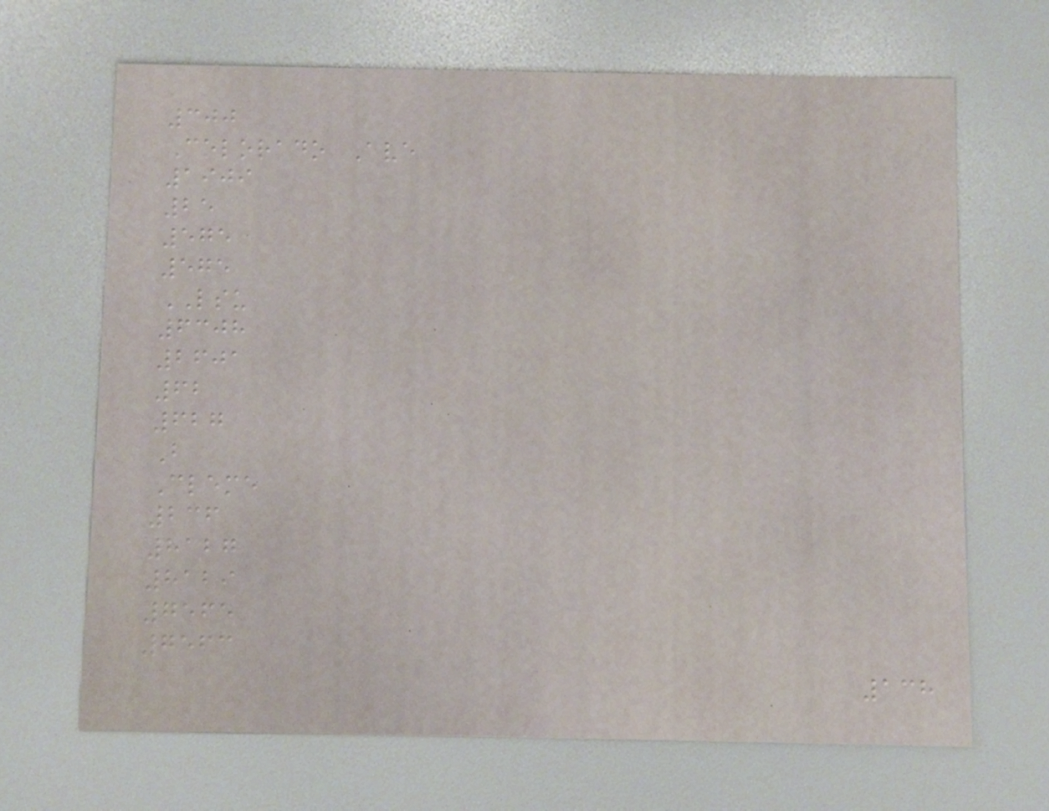300
Colorado Ave
1909
25
575
575
LSU
6308
2601
62
627
B
Cleme
236
8127
8129
7565
7563
138
